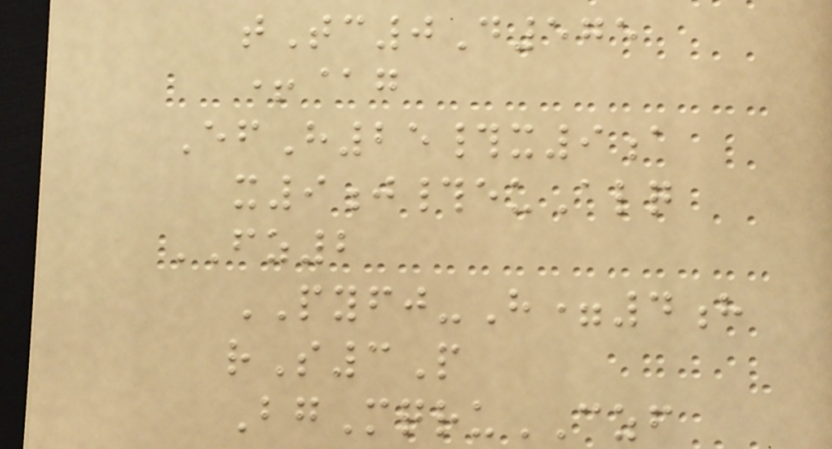tTc0D575
+@g
EfH25#x9a
x9j#euAlq
FZ2
PYFJ-H=4h
rS3P
BgMqruCZF
